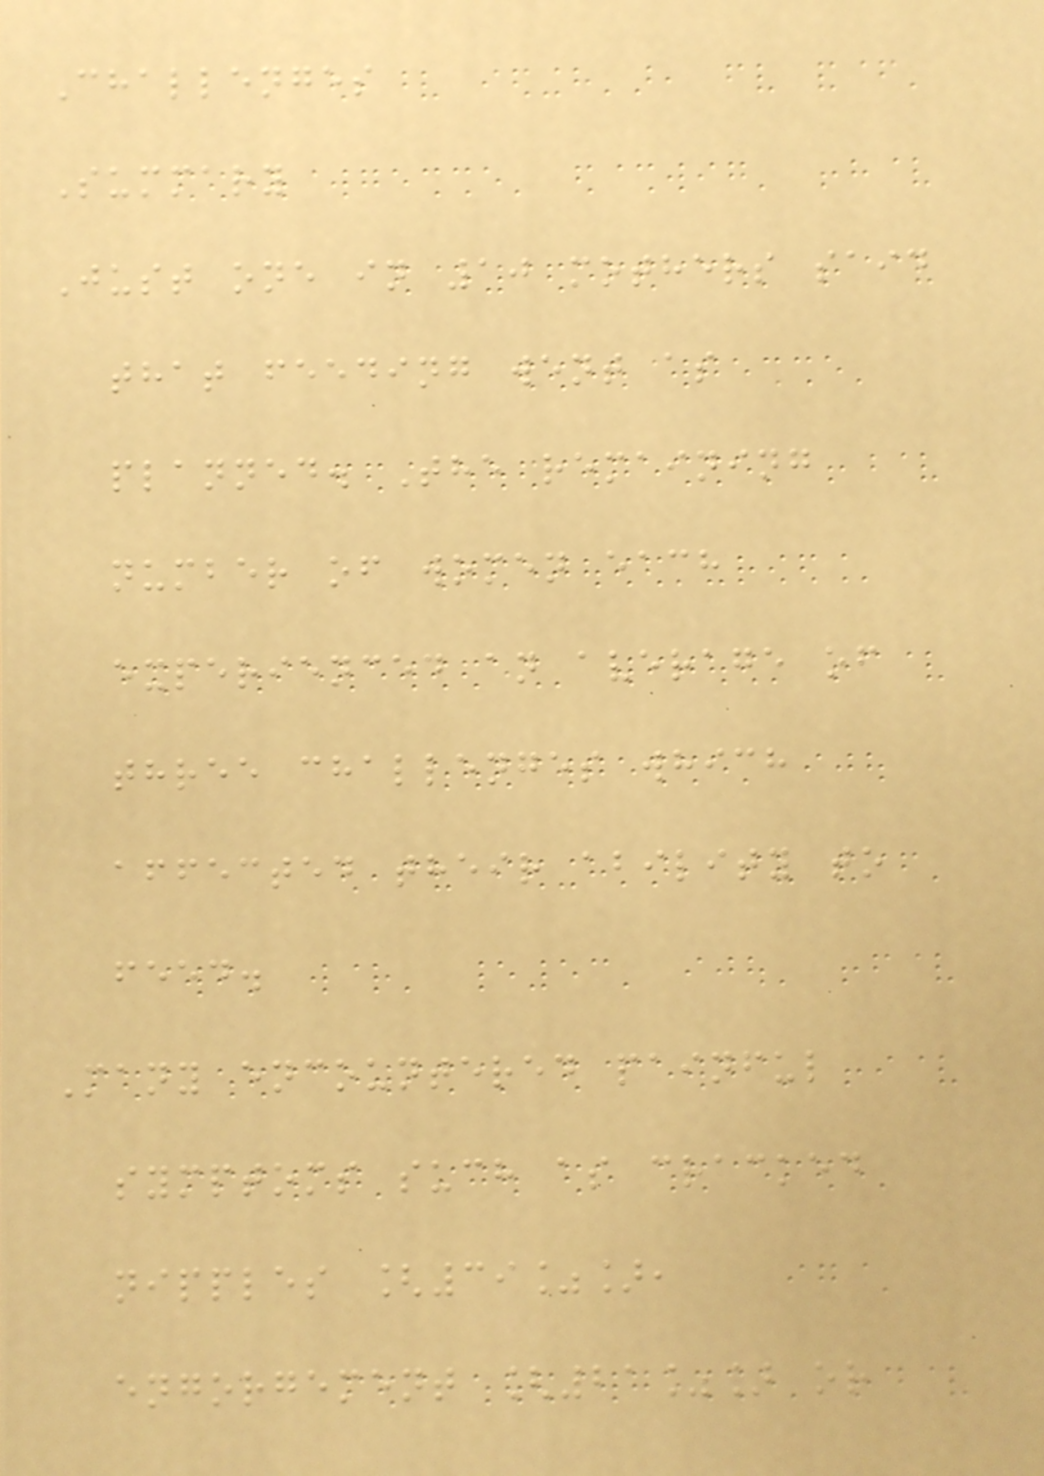Challenges
Summary
Just one in 10 mothers said
that feeding went as
planned. The remaining
number of women each
experienced an average of
three challenges which
affected their ability to
feed.
Many encountered painful
symptoms such as cracked
nipples [39%],
engorgement [21%] or
